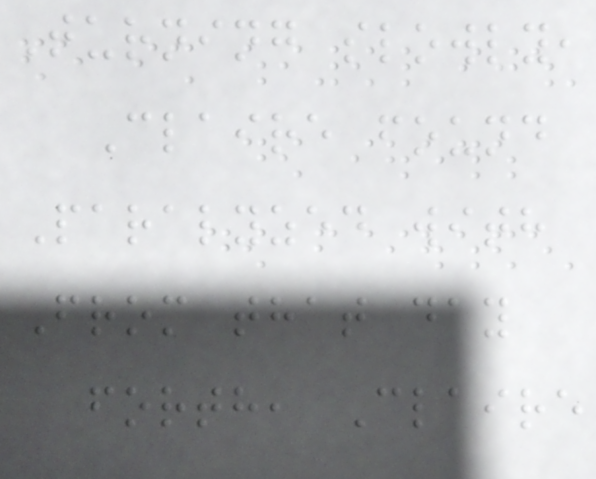Turning slowly,
Claire found
Paralyzed with
From that day
forth, Claire
